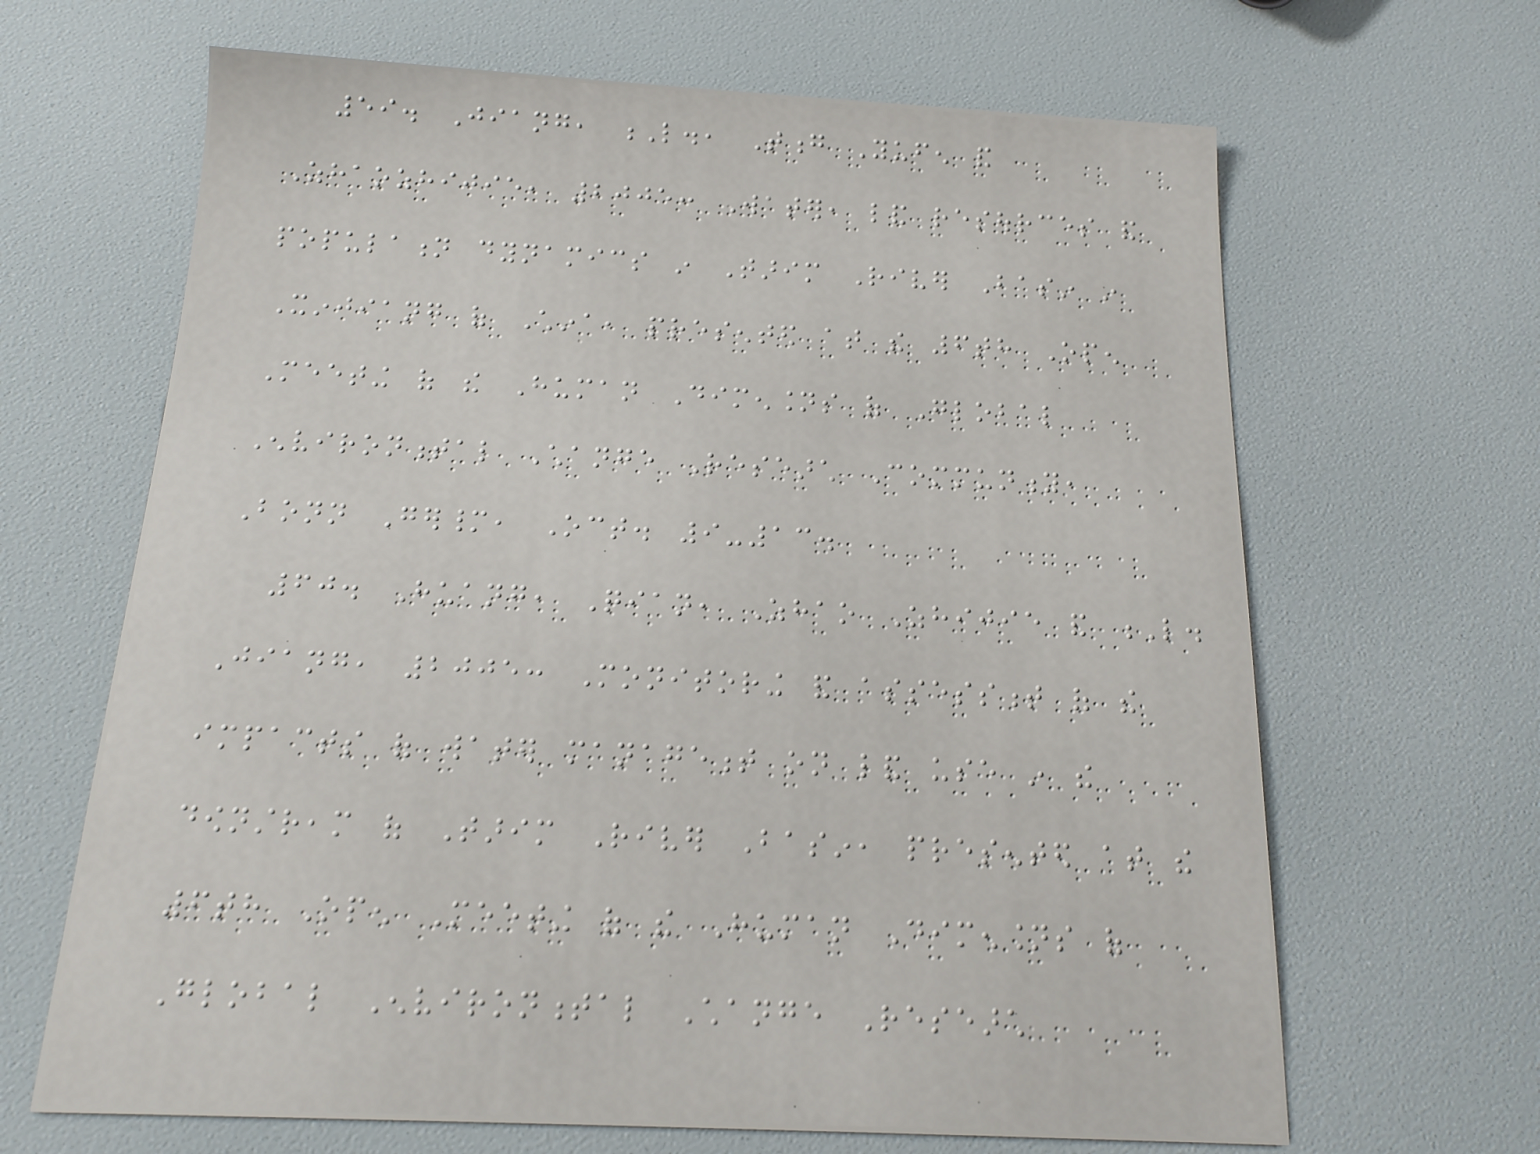59. Jiang, L., Tong Yufen and
Zhaozhijie, 2005: Water, land resources and
population dynamics in Tarim River Basin in
Xinjiang of China, presented at the 6th Open
Meeting of the Human Dimensions of Global
Environmental Change Research Community,
Bonn Germany, Oct. 9-13.
60. Huang, Qian, Zhao Zhijie and L.
Jiang, 2005: Monitoring and assessment of the
impacts of water management on land use in the
downstream of Tarim River Basin, presented at the
6th Open Meeting of the Human Dimensions of
Global Environmental Change Research
